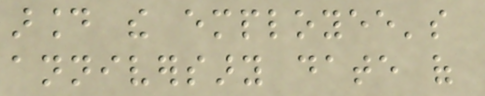around the employee's
anniversary date of
